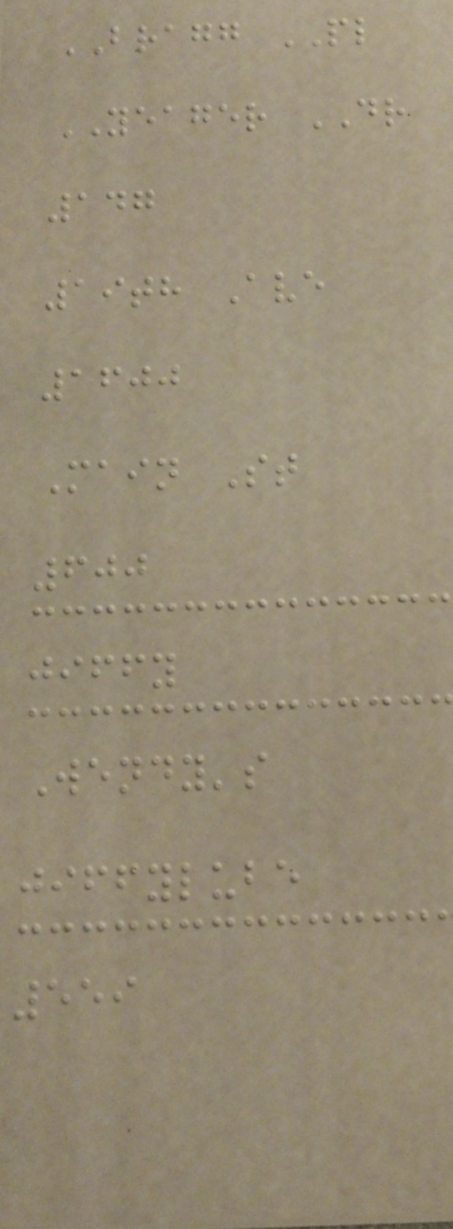BRAGG PL
YEAGER DR
147
19th Ave
1600
Main St
600
jiffy
Wendy's
jiffylube
559
